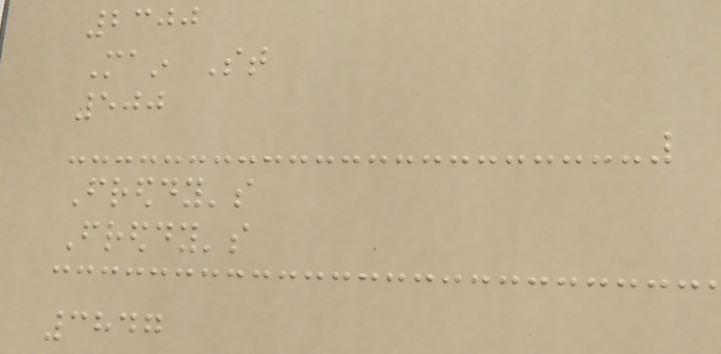2300
Main St
500
Freddy's
Freddy's
3847
